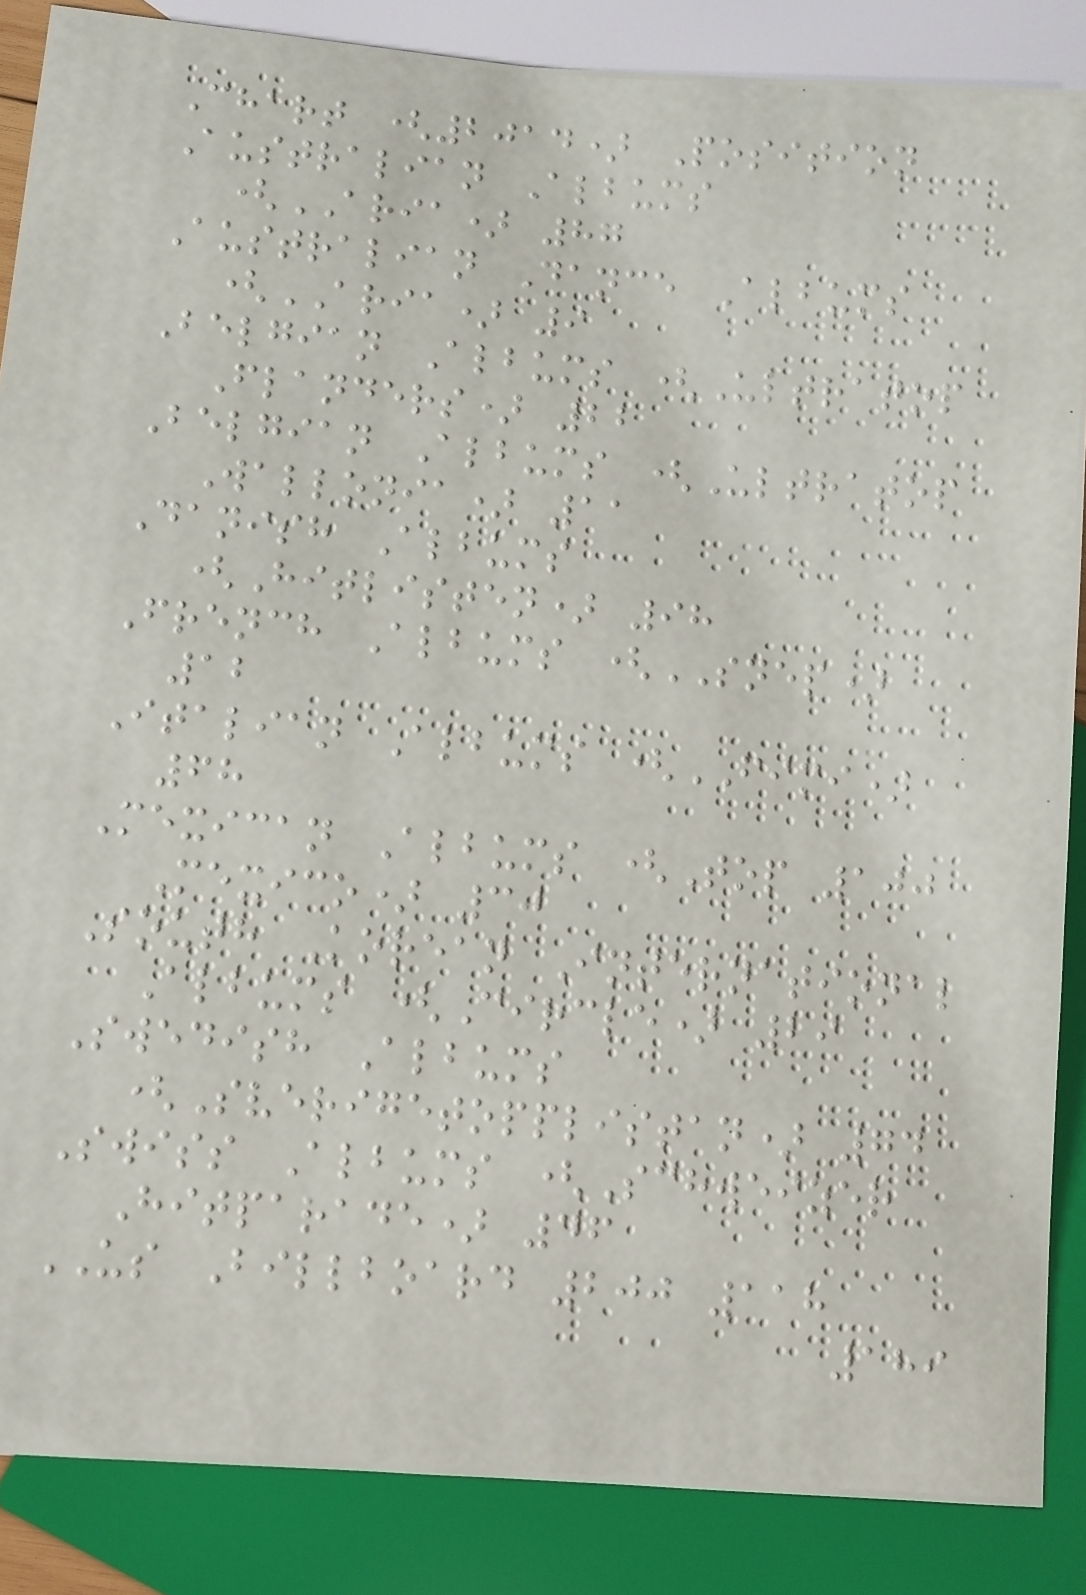Chart (2014) Position
Australian Albums
(ARIA) 87
Australian Dance Albums
(ARIA) 9
Belgian Albums (Ultratop
Flanders) 22
Belgian Albums (Ultratop
Wallonia) 11
Danish Albums
(Hitlisten) 98
French Albums (SNEP)
12
Italian Albums (FIMI)
68
Mexican Albums (Top 100
Mexico) 30
South Korean International
Albums (Circle) 29
Swedish Albums
(Sverigetopplistan) 74
Swiss Albums (Schweizer
Hitparade) 46
US Billboard 200 118
189
